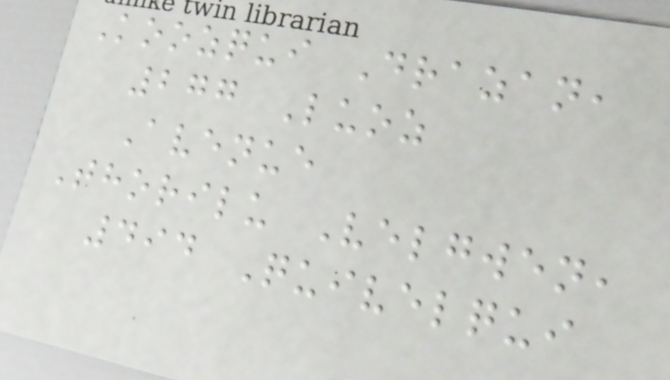Koozqui Drazan,
277 Luoz
Avenue
Thorilu Velgwen,
494 Quivelqui
